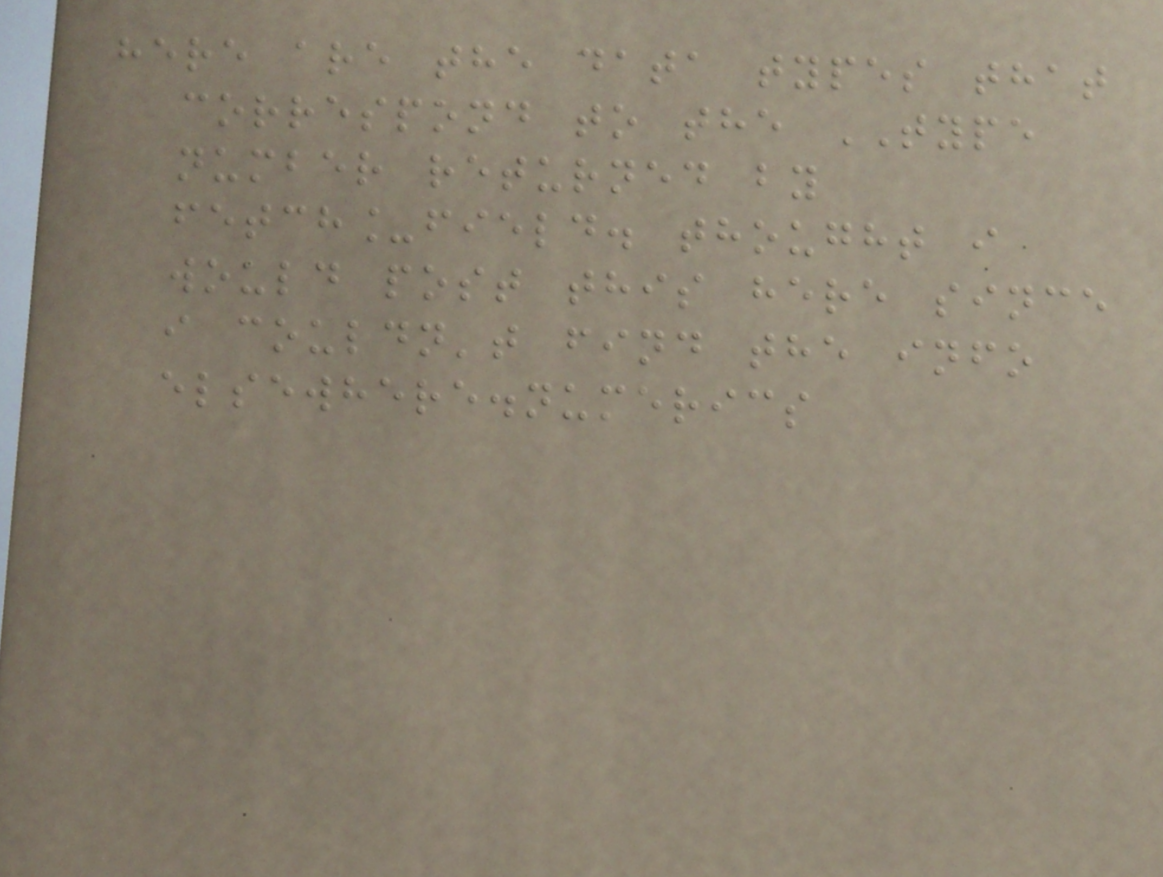here are the data types that
correspond to the TYPE
number returned by
fetch_field. thought i
would post this here since
i couldn't find the info
elsewhere.numerics
